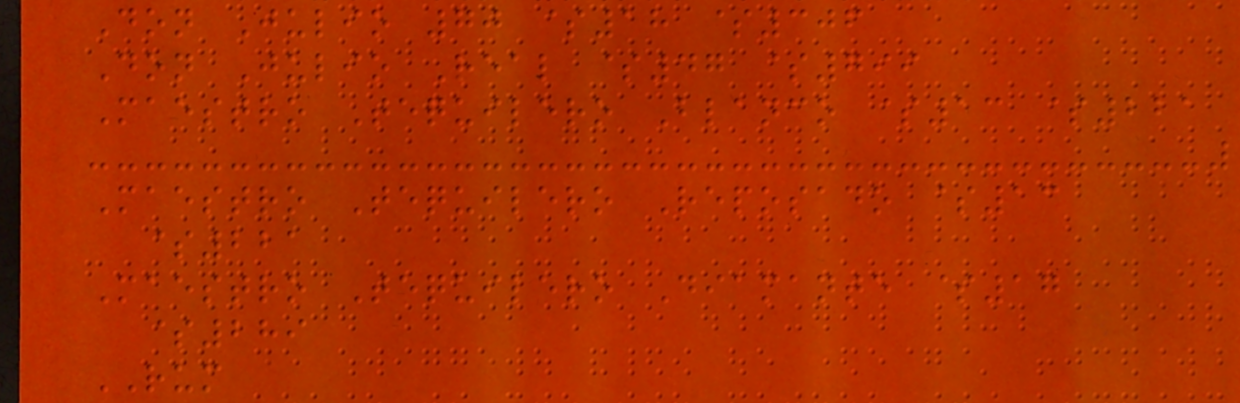Don Julio 70 $18 $306
Don Julio Real $47 $799
Maestro Tequilero Blanco $13 $221
Maestro Tequilero Reposado $13
$221
Maestro Tequilero Diamante $17
$289
RUM
